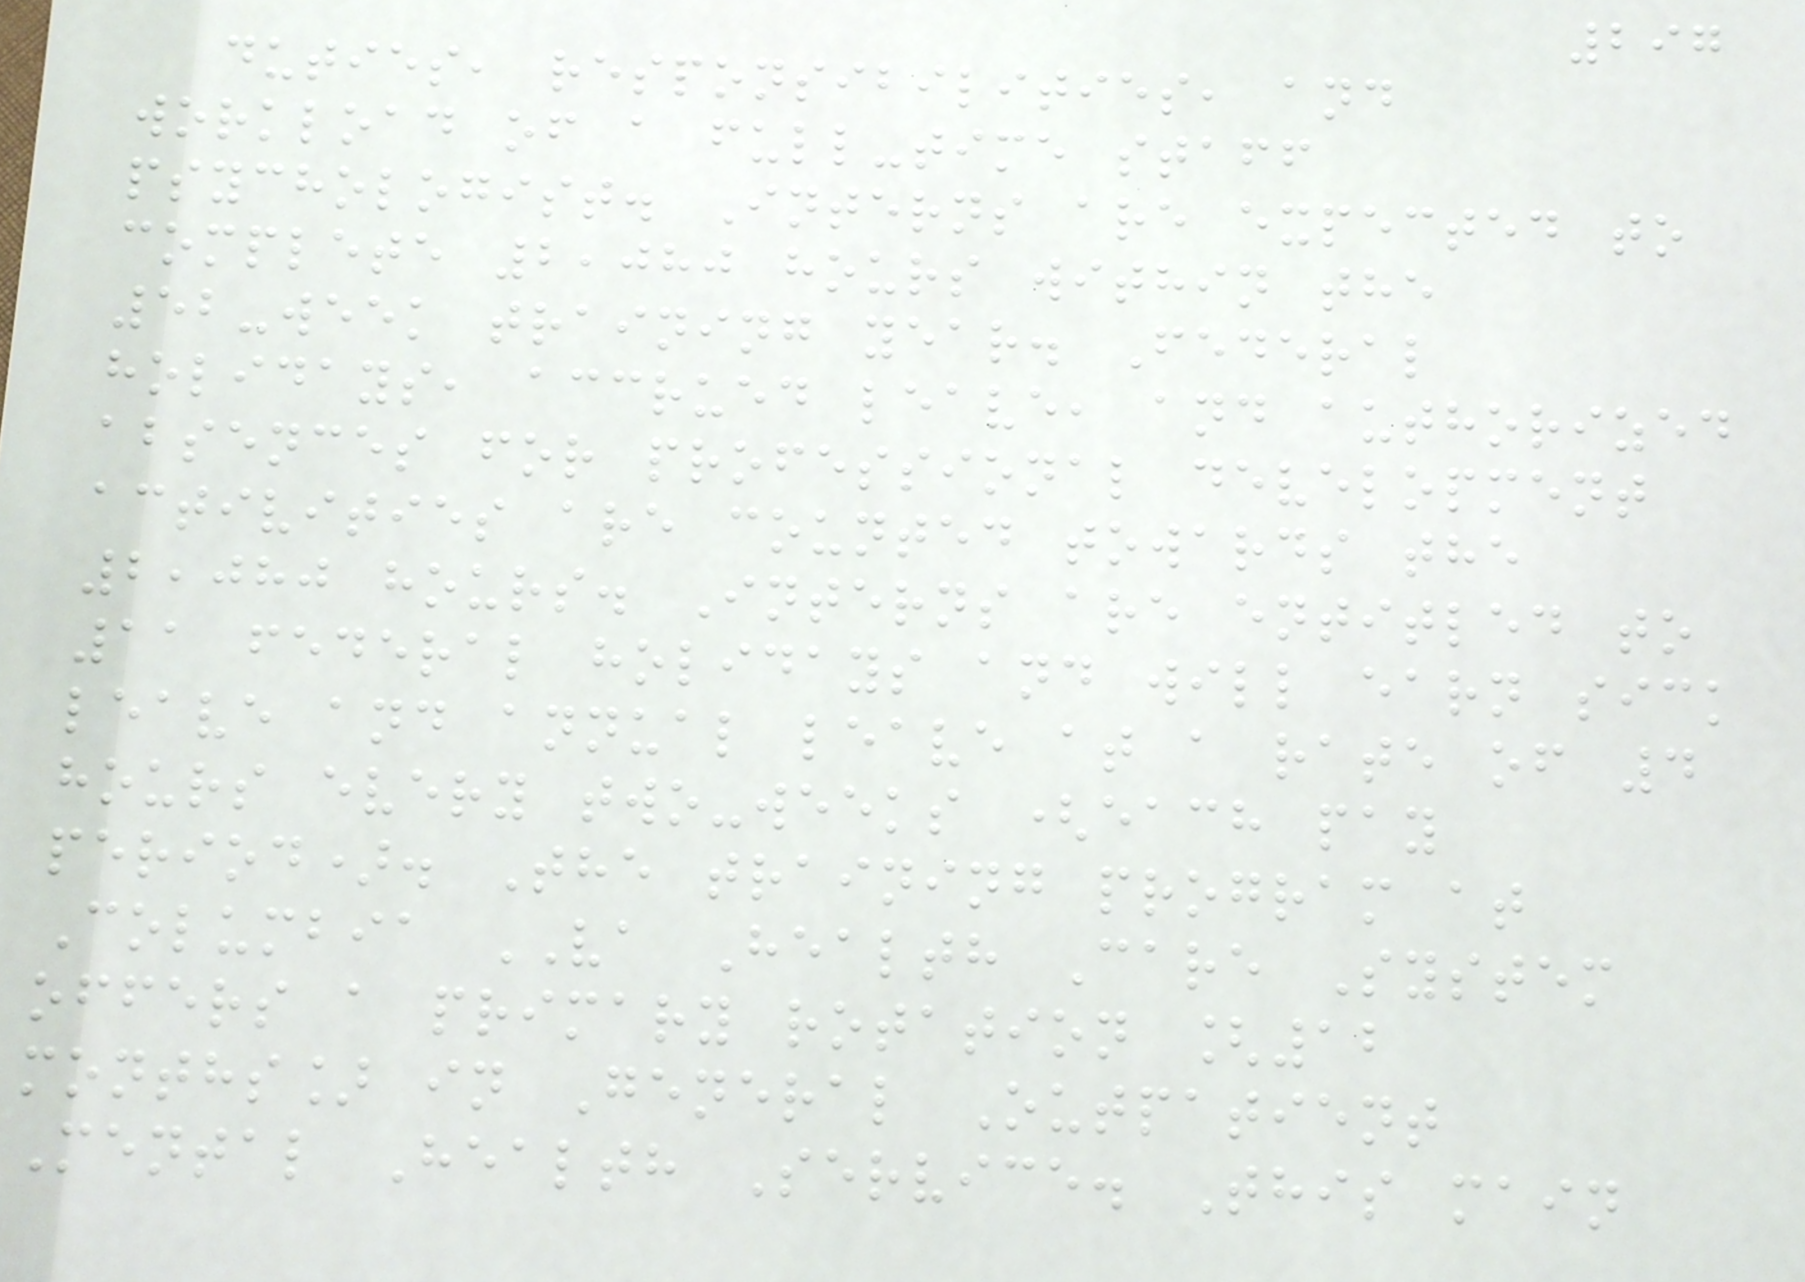297
duties, responsibilities, and
workload of a full-time staff
psychologist. Interns are expected to
complete 2,080 hours within the
52-week training year. Federal
holidays, accrued leave, and authorized
absences for professional development
activities are counted towards the
2,080 hours. Interns are entitled to
11 federal holidays and will earn sick
leave and annual leave at a rate of 4
hours every two-weeks (each pay
period). The training program at
Columbia VA Health Care System
offers a primary rotation [12
months] in General Outpatient
Mental Health Service. This main
